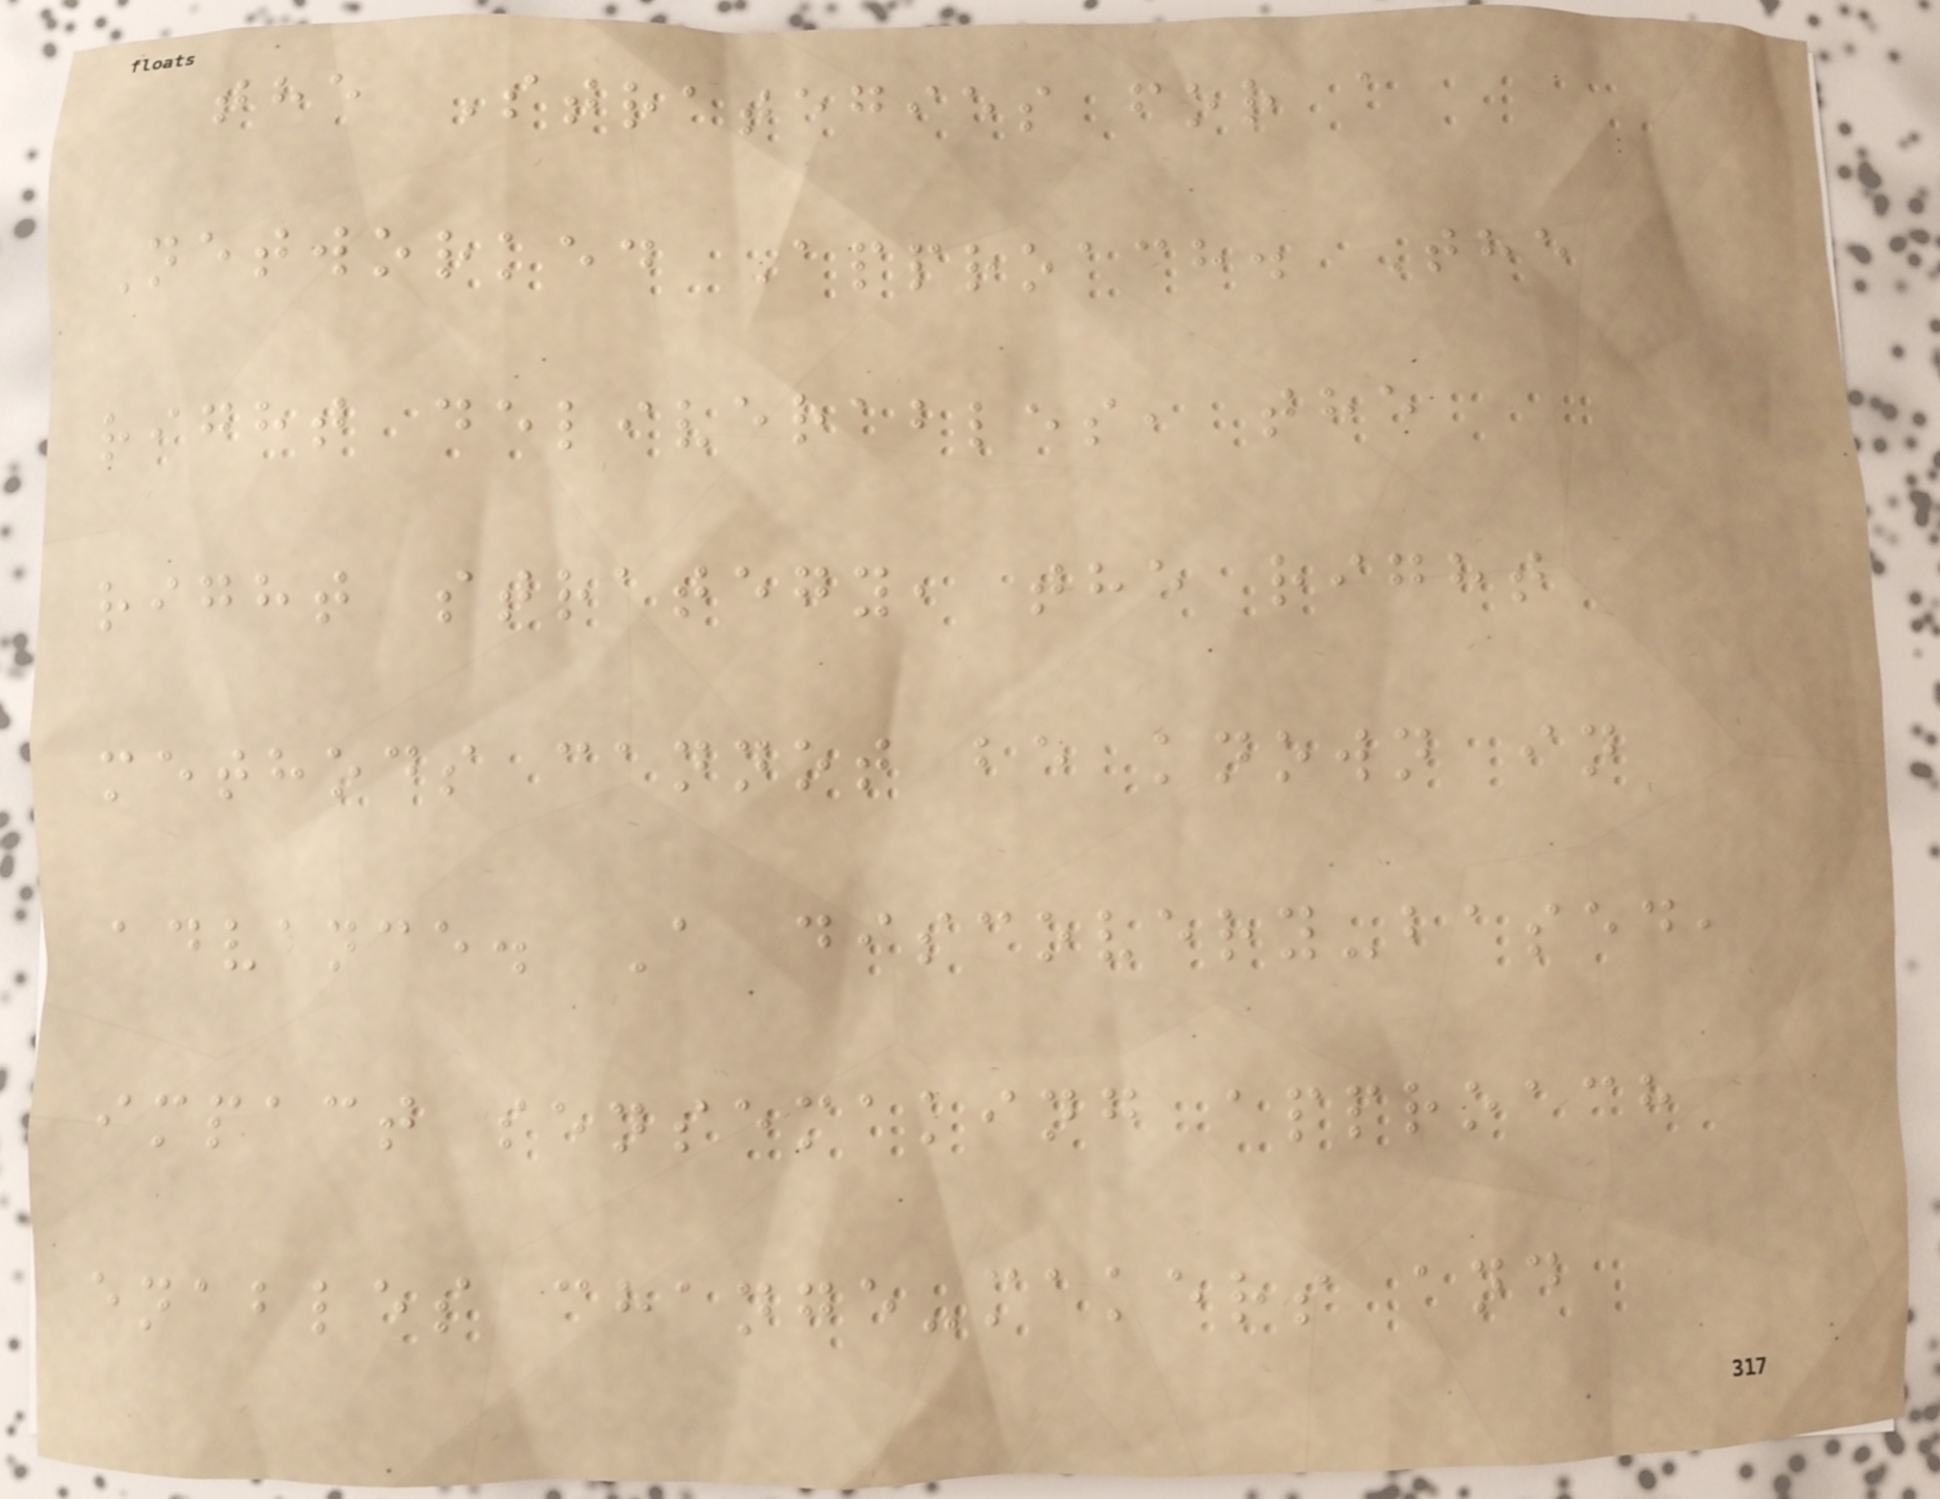the Strategies for a
Networked Approach. The
right deliverables, the
right strategy, the right
methods cannot be known in
advance. A discovery-based,
impact sensemaking approach
enables change-makers and
